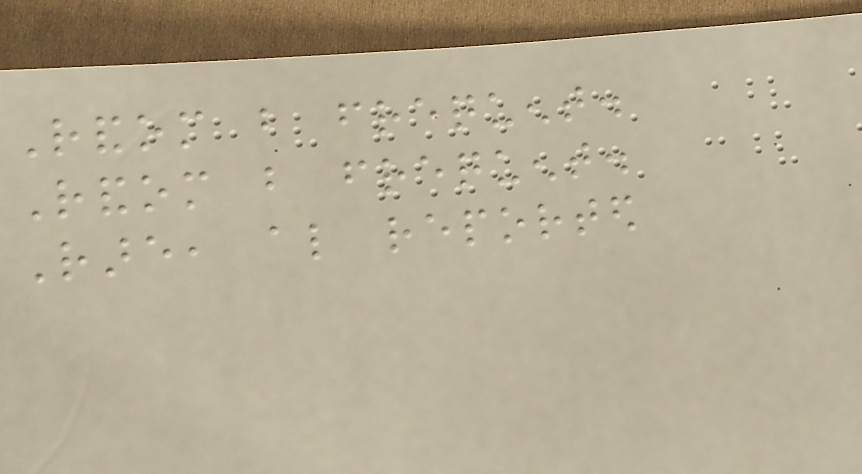Random but frequent.
Random but frequent.
Rare, also reported
